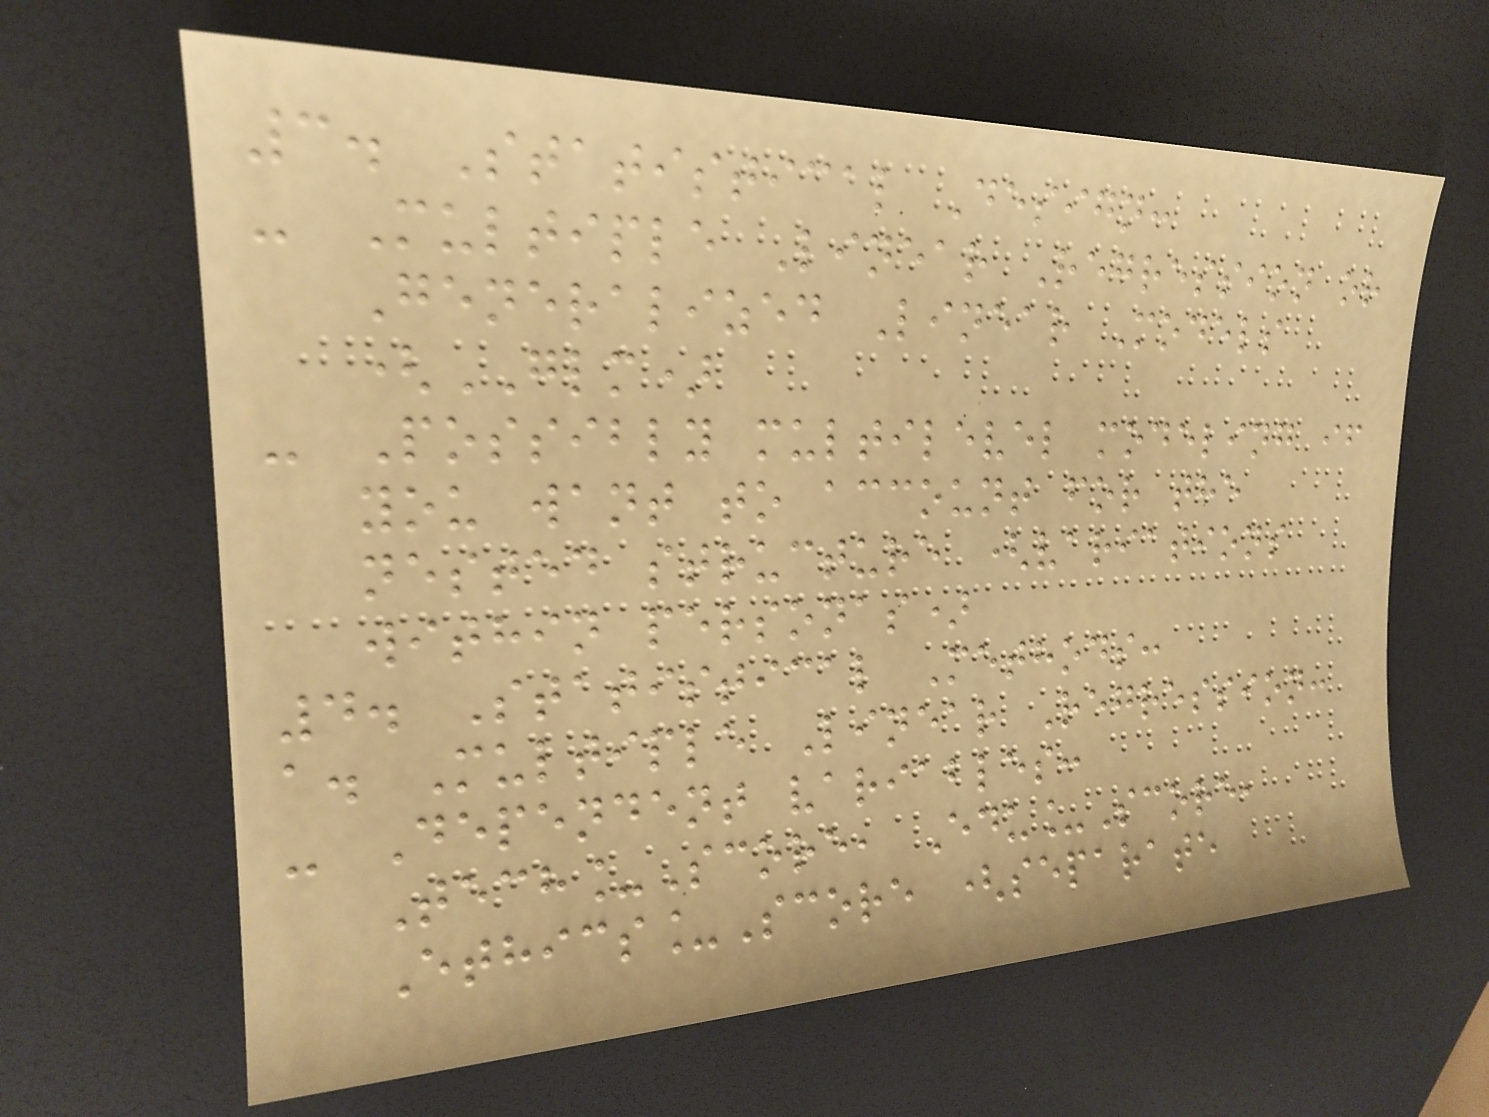3. Statistical Design:
- Multiple Linear Regression or
Generalized Linear Models
(GLM)
- Possibly multilevel modeling if
you want to account for the
nested structure (variations
within personas)
4. Statistical Methods:
a. Multiple Linear Regression:
- Dependent variables:
Tech_Score, Edu_Score,
Ethics_Score (separate
